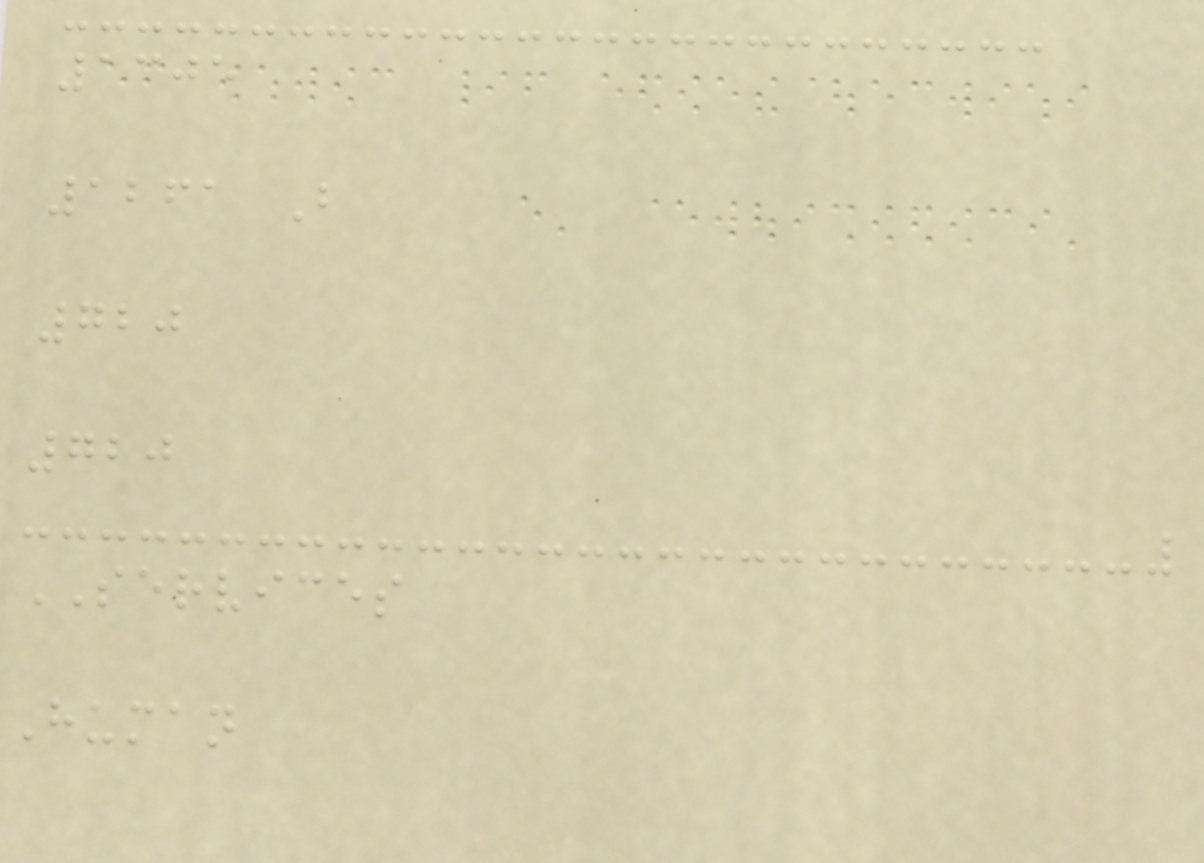1305
1261 B
720
720
SERVICES
Human
